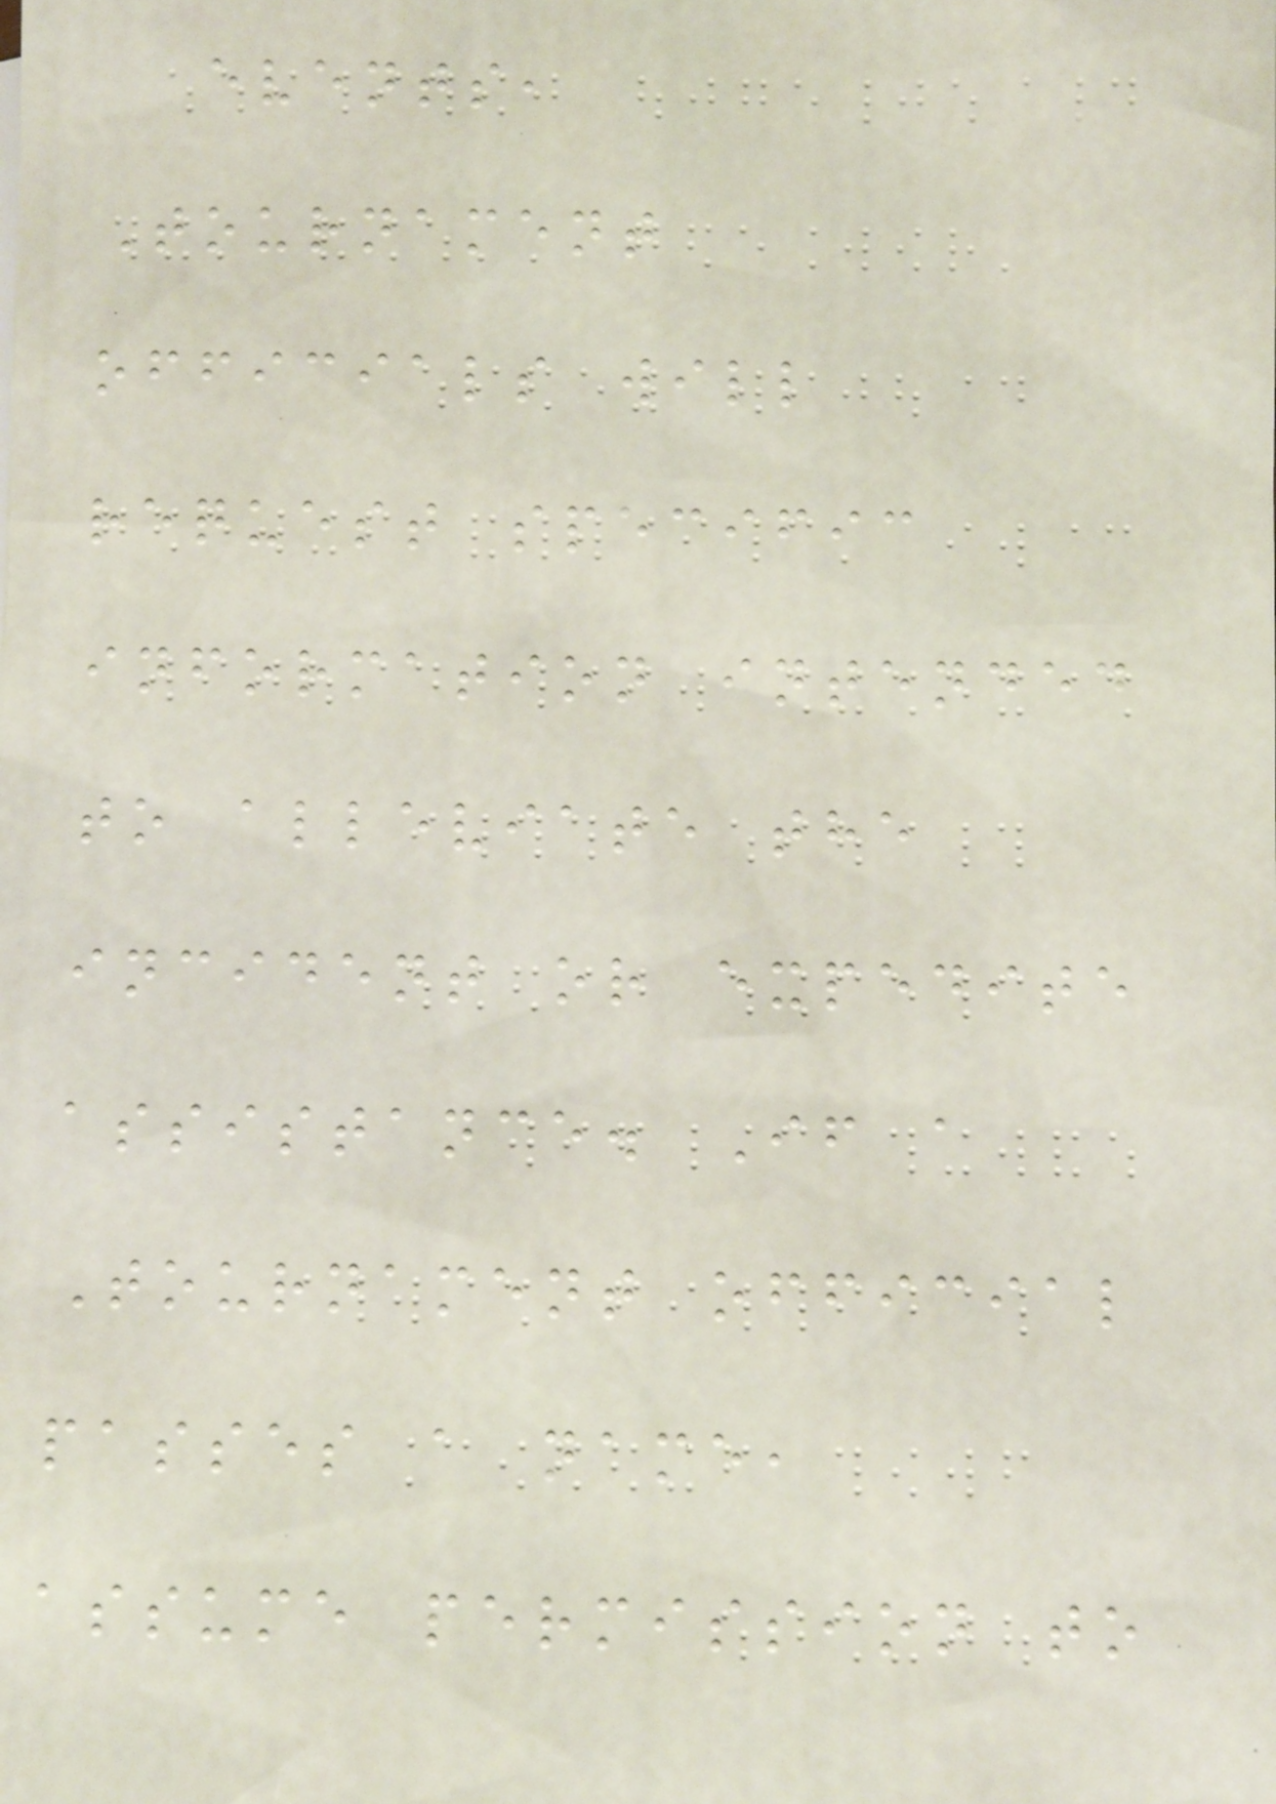events,
Tournament
officials will
request specific
information intended
to alleviate the
incident or expedite
assistance. If a
Tournament official
passes a name,
assume permission to
